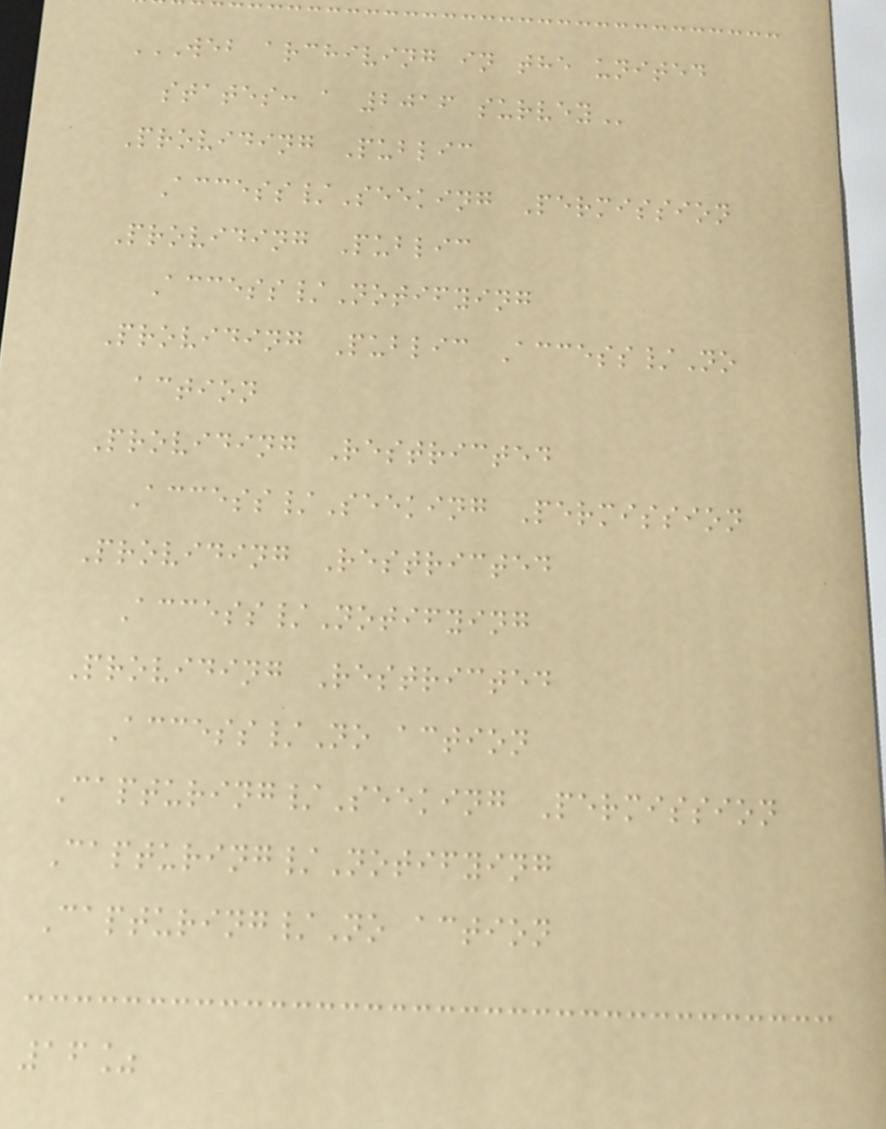WEB ARCHIVING IN THE UNITED
STATES: A 2016 SURVEY
Providing Public
Access/Seeking Permission
Providing Public
Access/Notifying
Providing Public Access/No
action
Providing Restricted
Access/Seeking Permission
Providing Restricted
Access/Notifying
Providing Restricted
Access/No action
Capturing/Seeking Permission
Capturing/Notifying
Capturing/No action
16%
